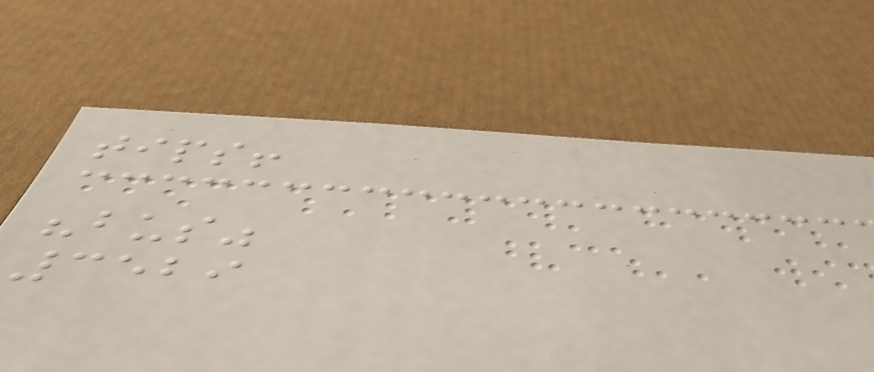tips!
"bus"
3529
